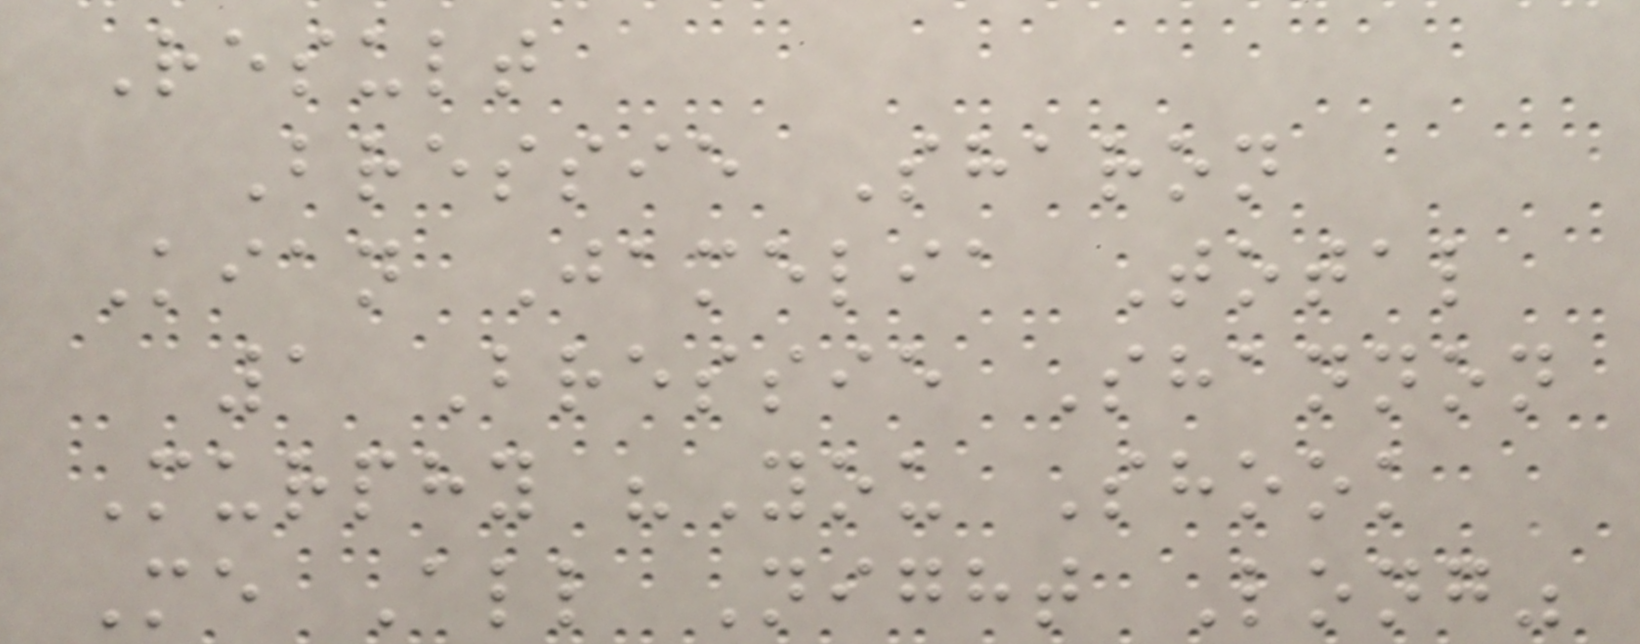Result
Bressie Sharon
Kian Jamelia Total
1 Bressie Shannon
Murphy "You Shook
Me All Night Long"
